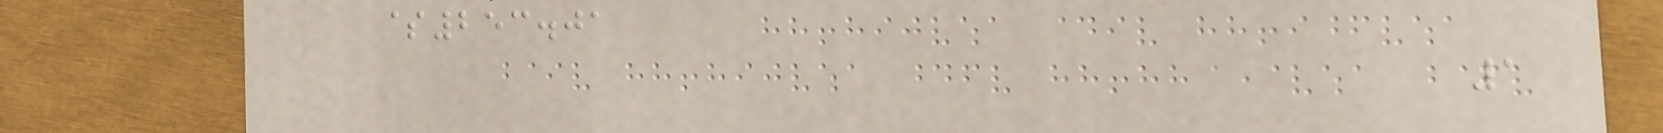$253.01
1
